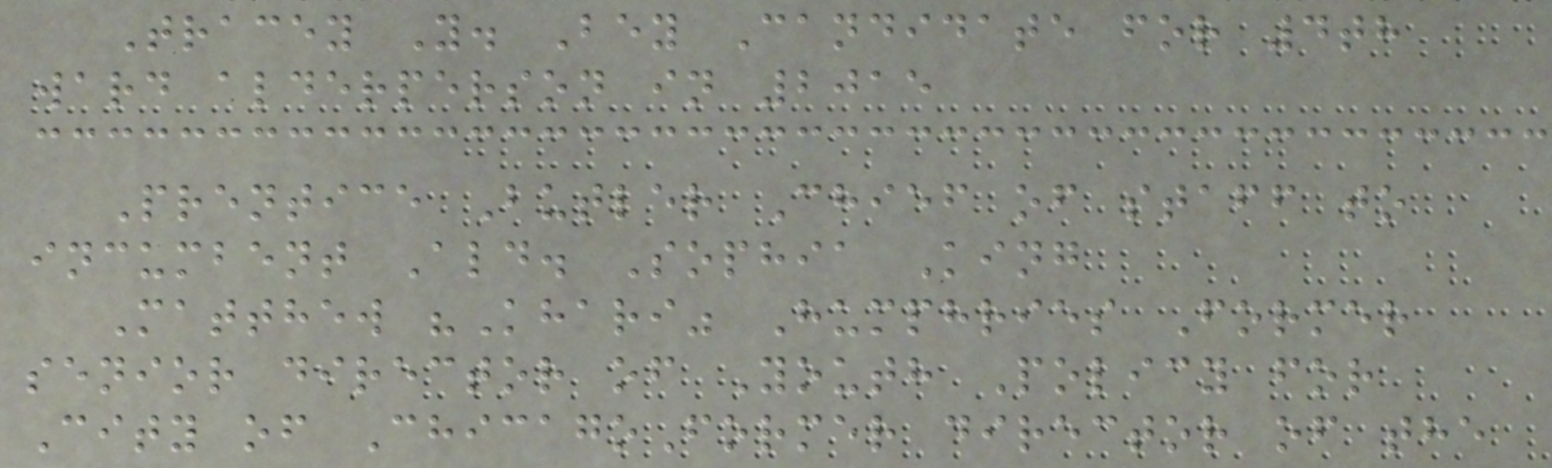Tracey Y. Bey Candidate for 4th
ward alderperson in 2015
Prentice Butler Chief of staff to
incumbent Ald. Sophia King
Matthew "Khari" Humphries Former
senior director of Youth Policy for
City of ChicagoFormer director of the
